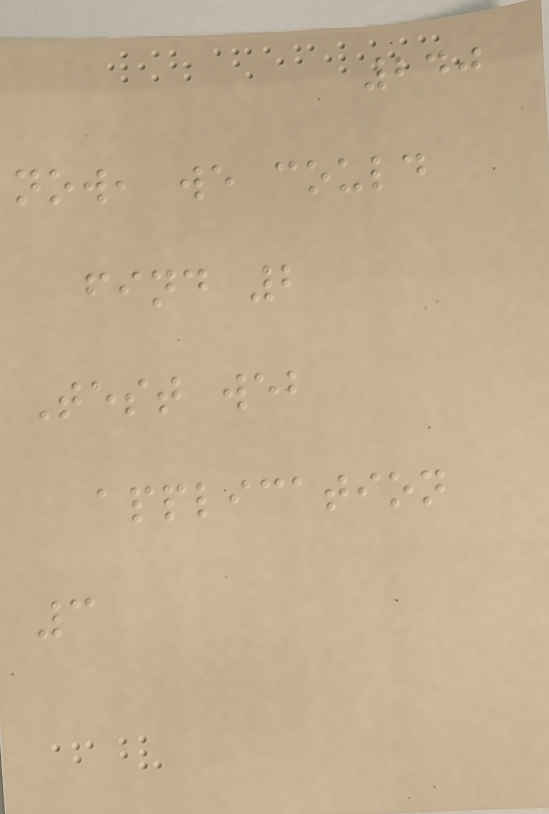240
now, we could
find 2
Test web
application
3
